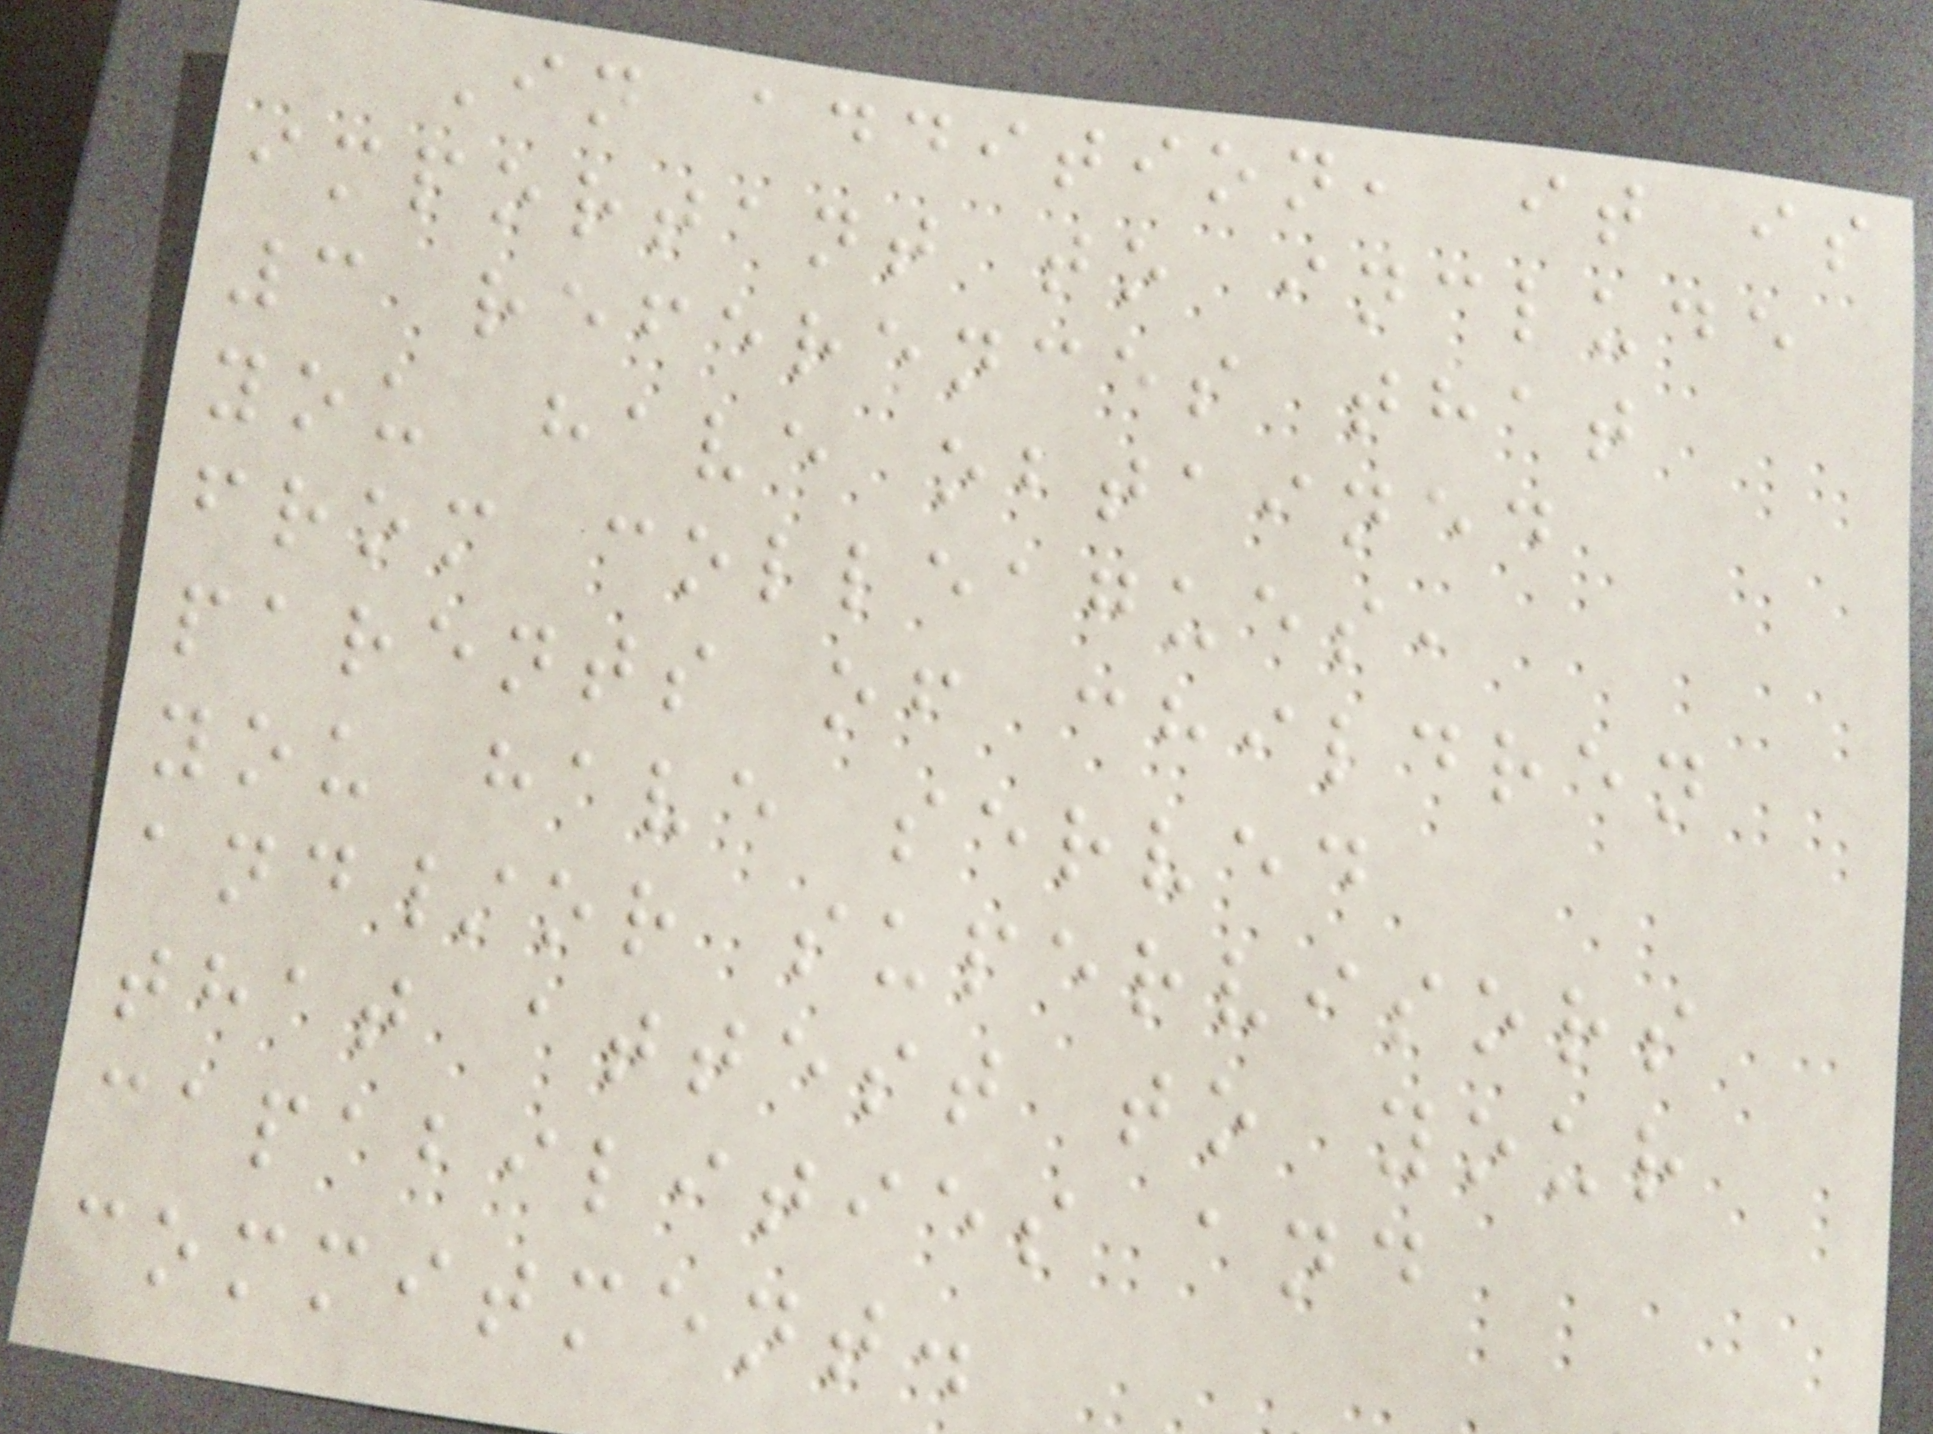In addition, it is
important to include
3 references that
you have obtained
from colleagues,
parents of children
you have served
and/or supervisors
that attest to your
capabilities and
commitment.
